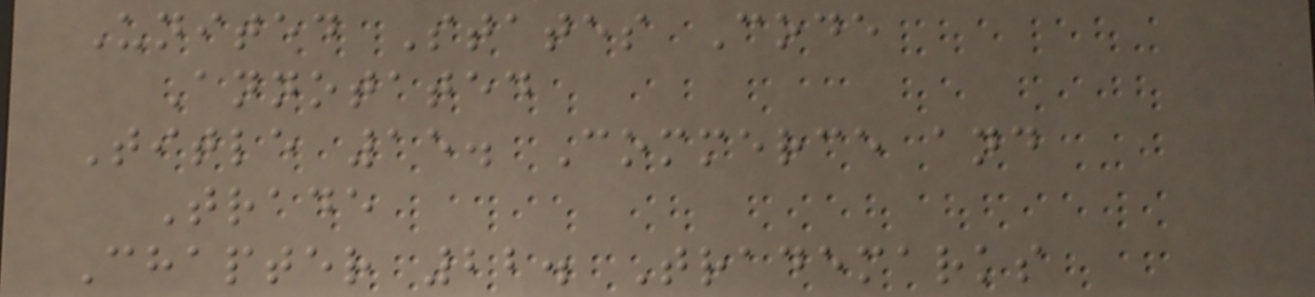United States Code
Annotated
Title 15. Commerce and
Trade
Chapter 22. Trademarks
